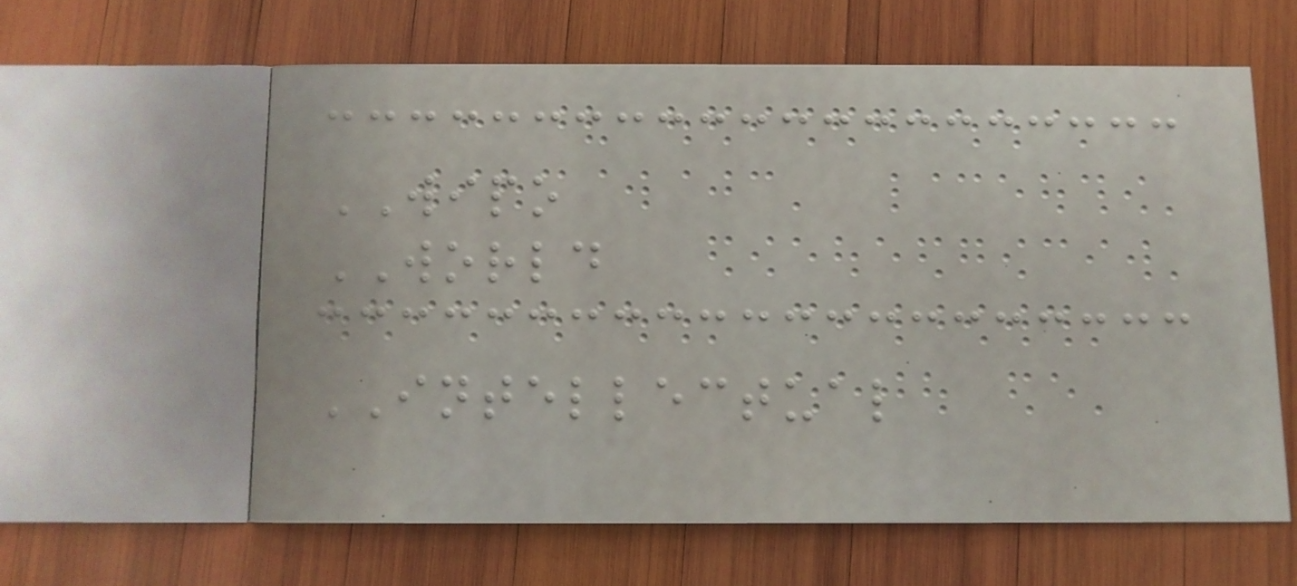WIPO
WORLD
INTELLECTUAL
